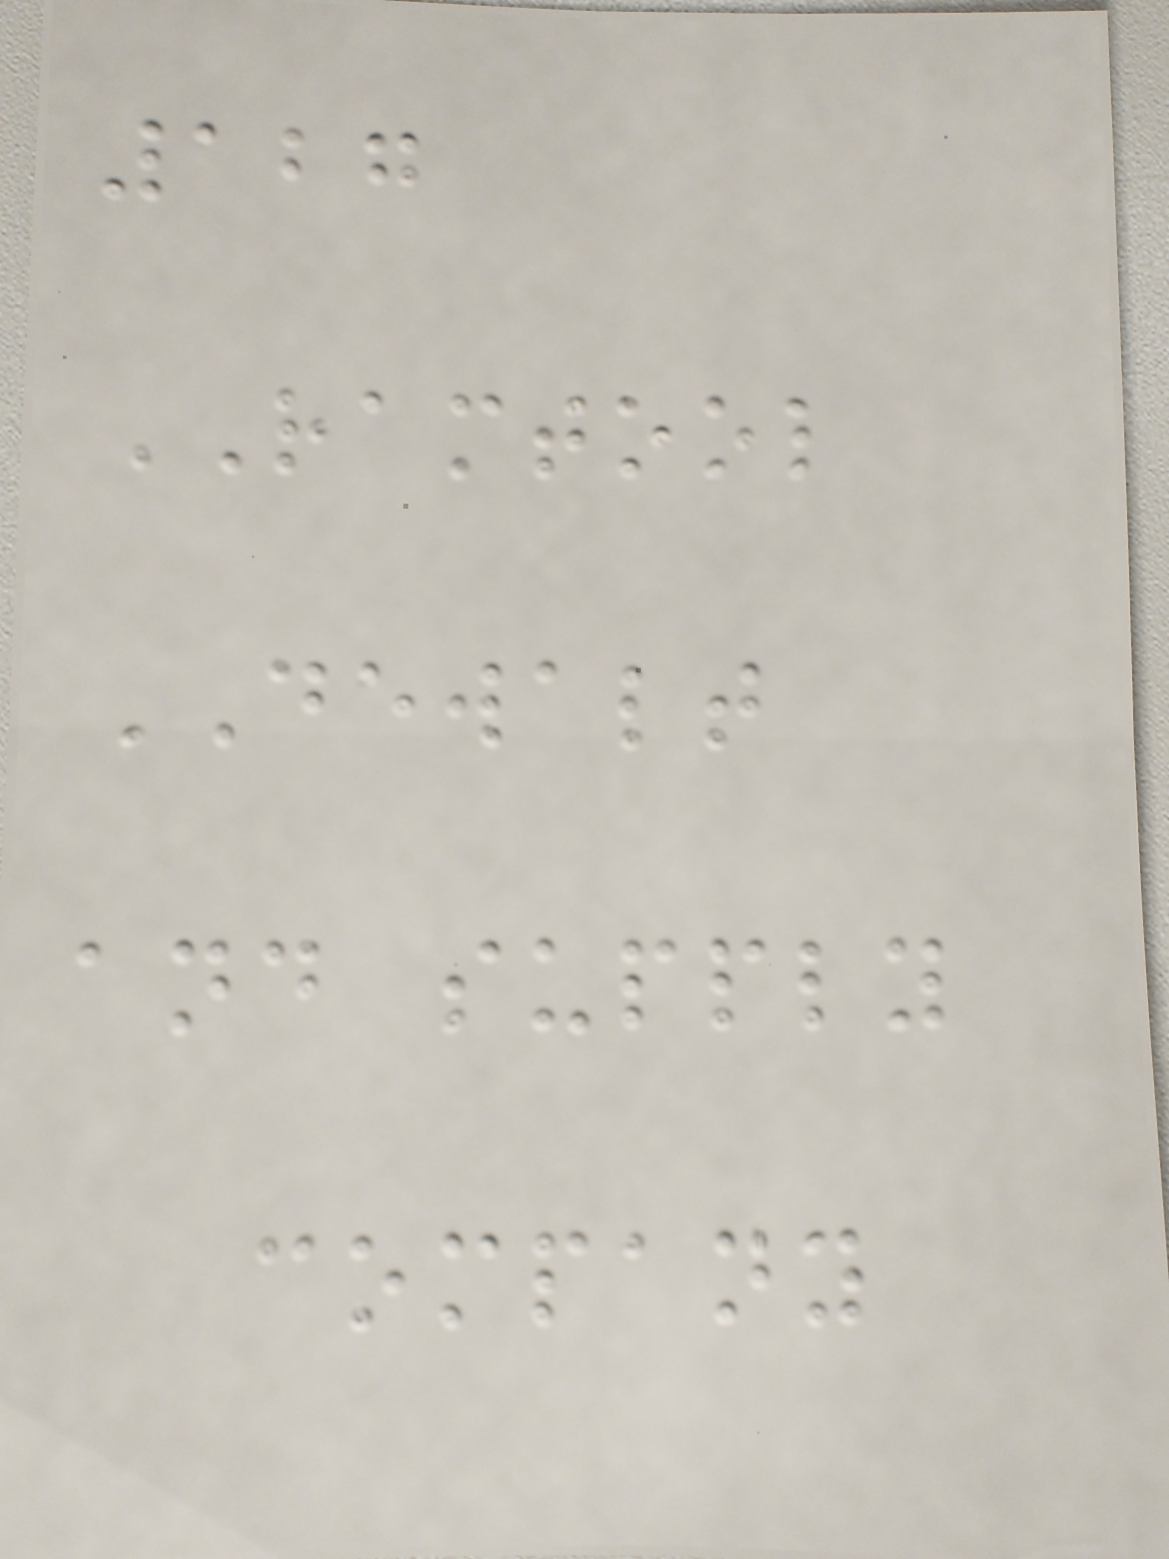127
RAMTOOL
DEWALT
and supply
company
